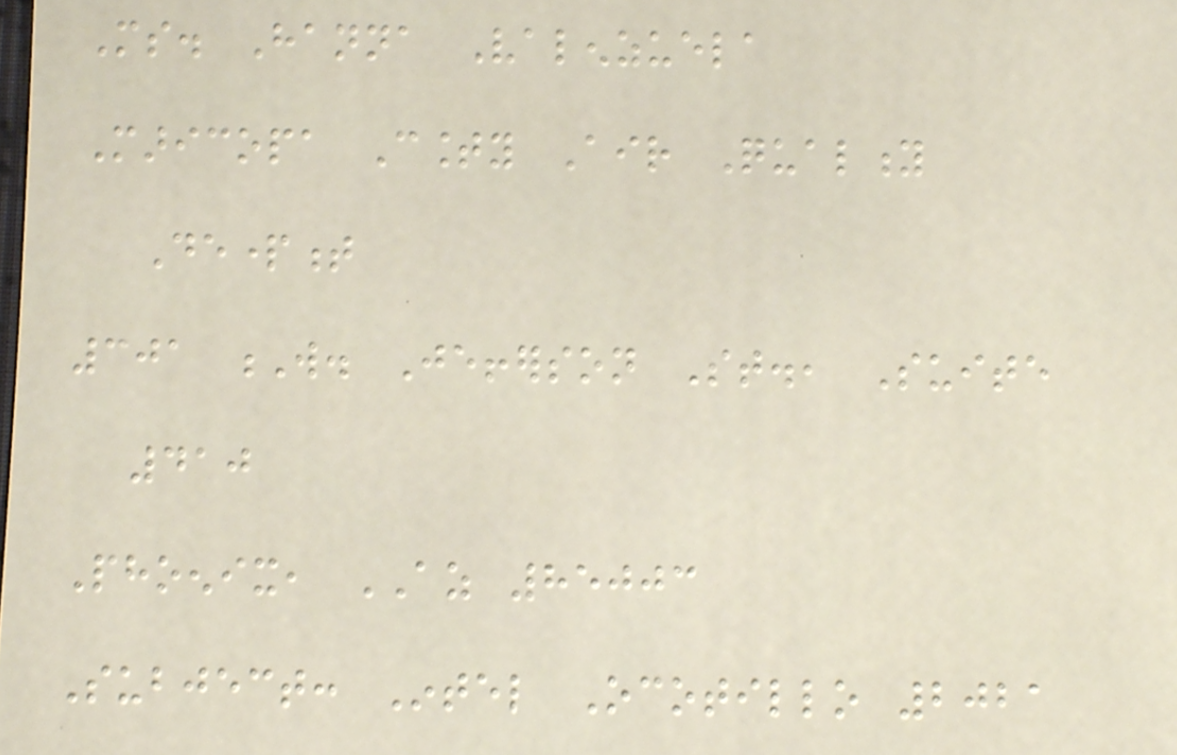Ms. Hanna Valenzuela
Maricopa County Air Quality
Department
301 W. Jefferson St., Suite
410
Phoenix, AZ 85003
Subject: Intel Ocotillo 2021
